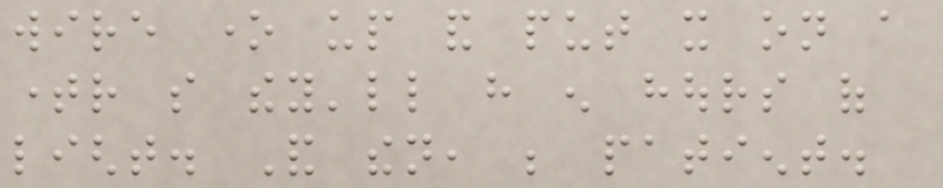wire one up and put it on a
timer so they'll have enough hours of
light. And then, be patient.
